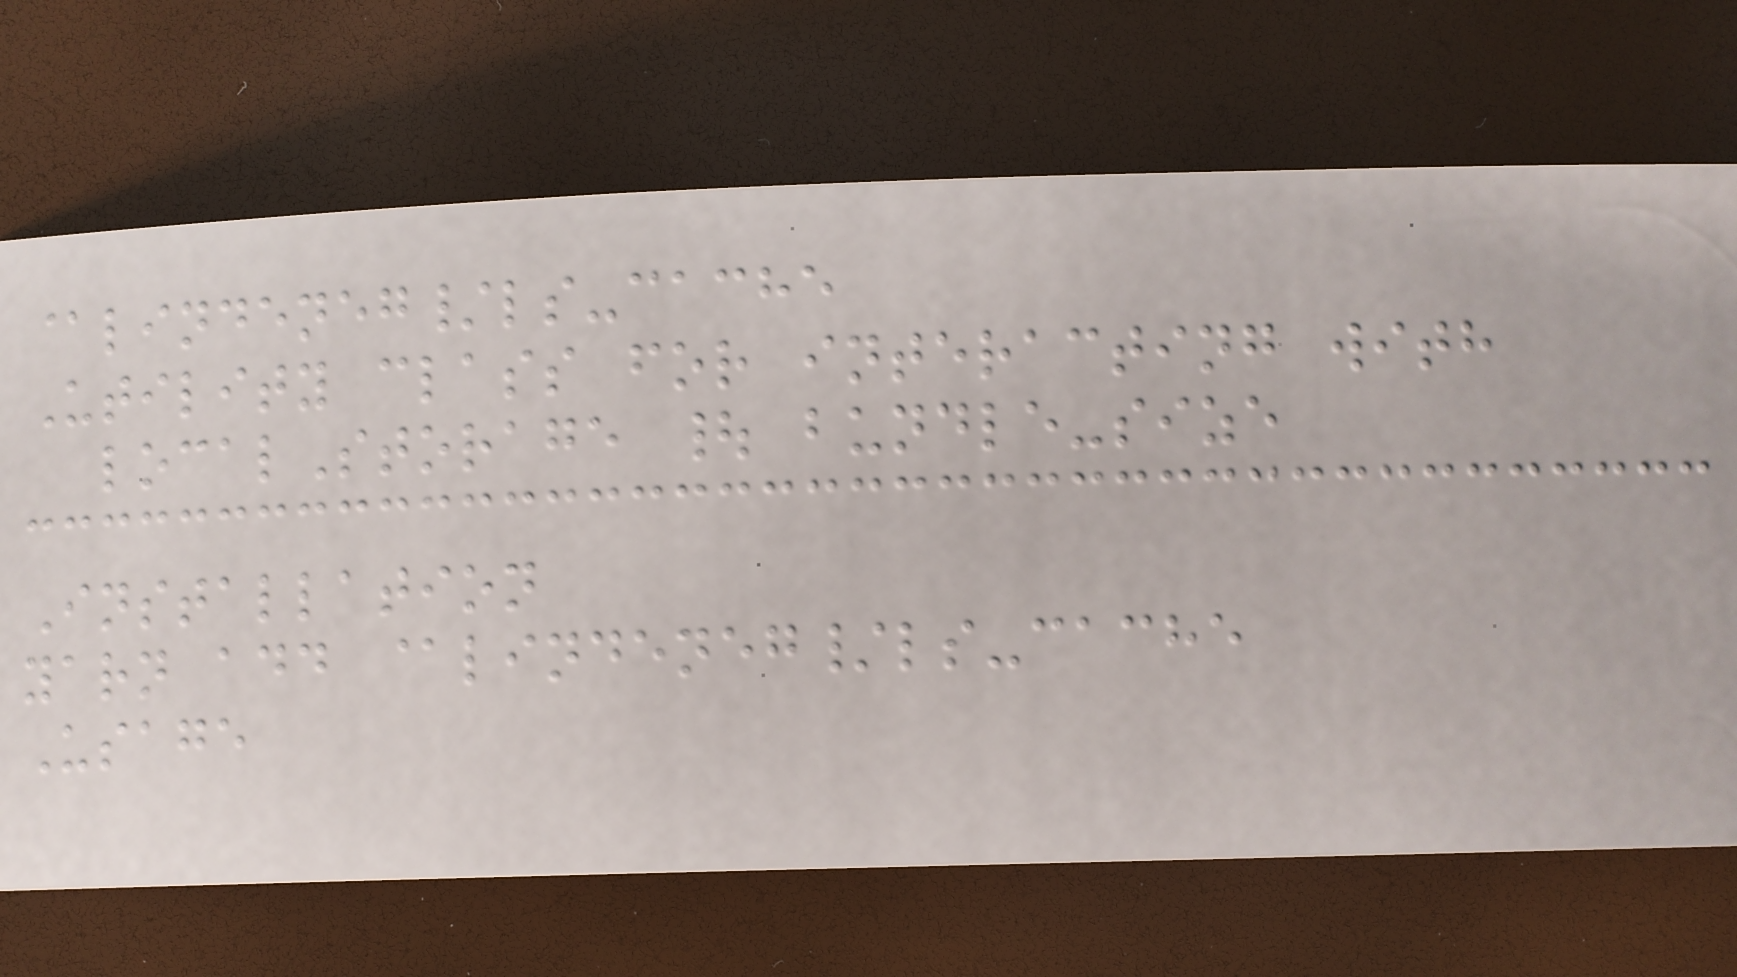@lindeneg/ls-cache
Utility class for interacting with
localStorage | bundle-size
Installation
yarn add @lindeneg/ls-cache
Usage
